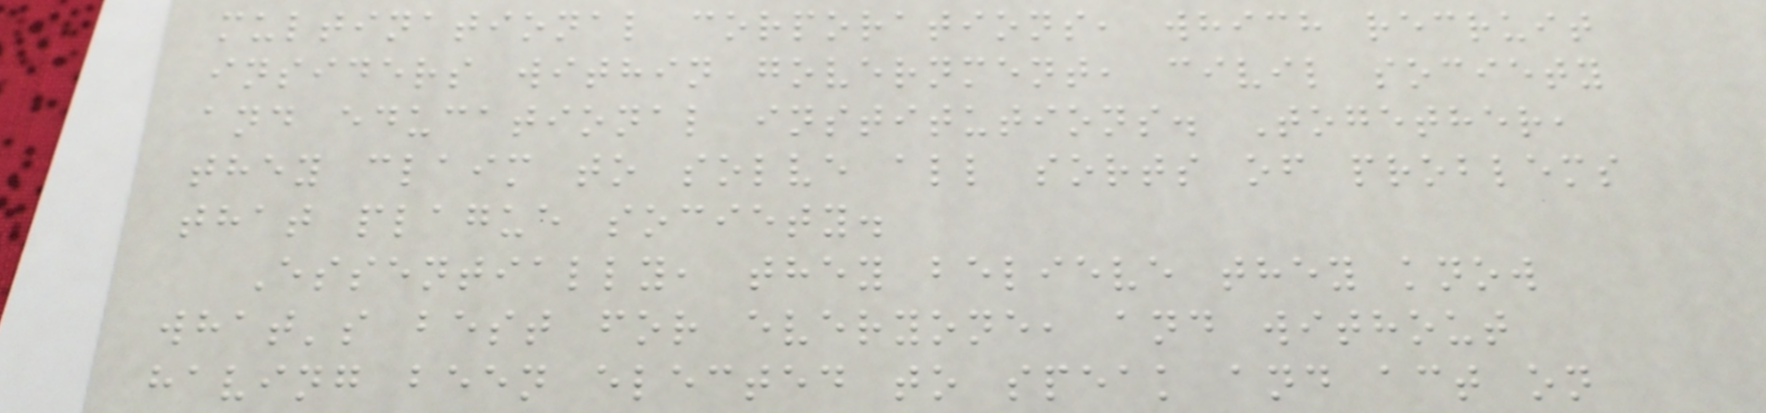multinational corporations, which recruit
insiders within government, civil society
and educational institutions. Together,
they claim to solve all sorts of problems
that plague society.
Essentially, they believe they know
what's best for everyone, and without
having been elected to speak and act on
